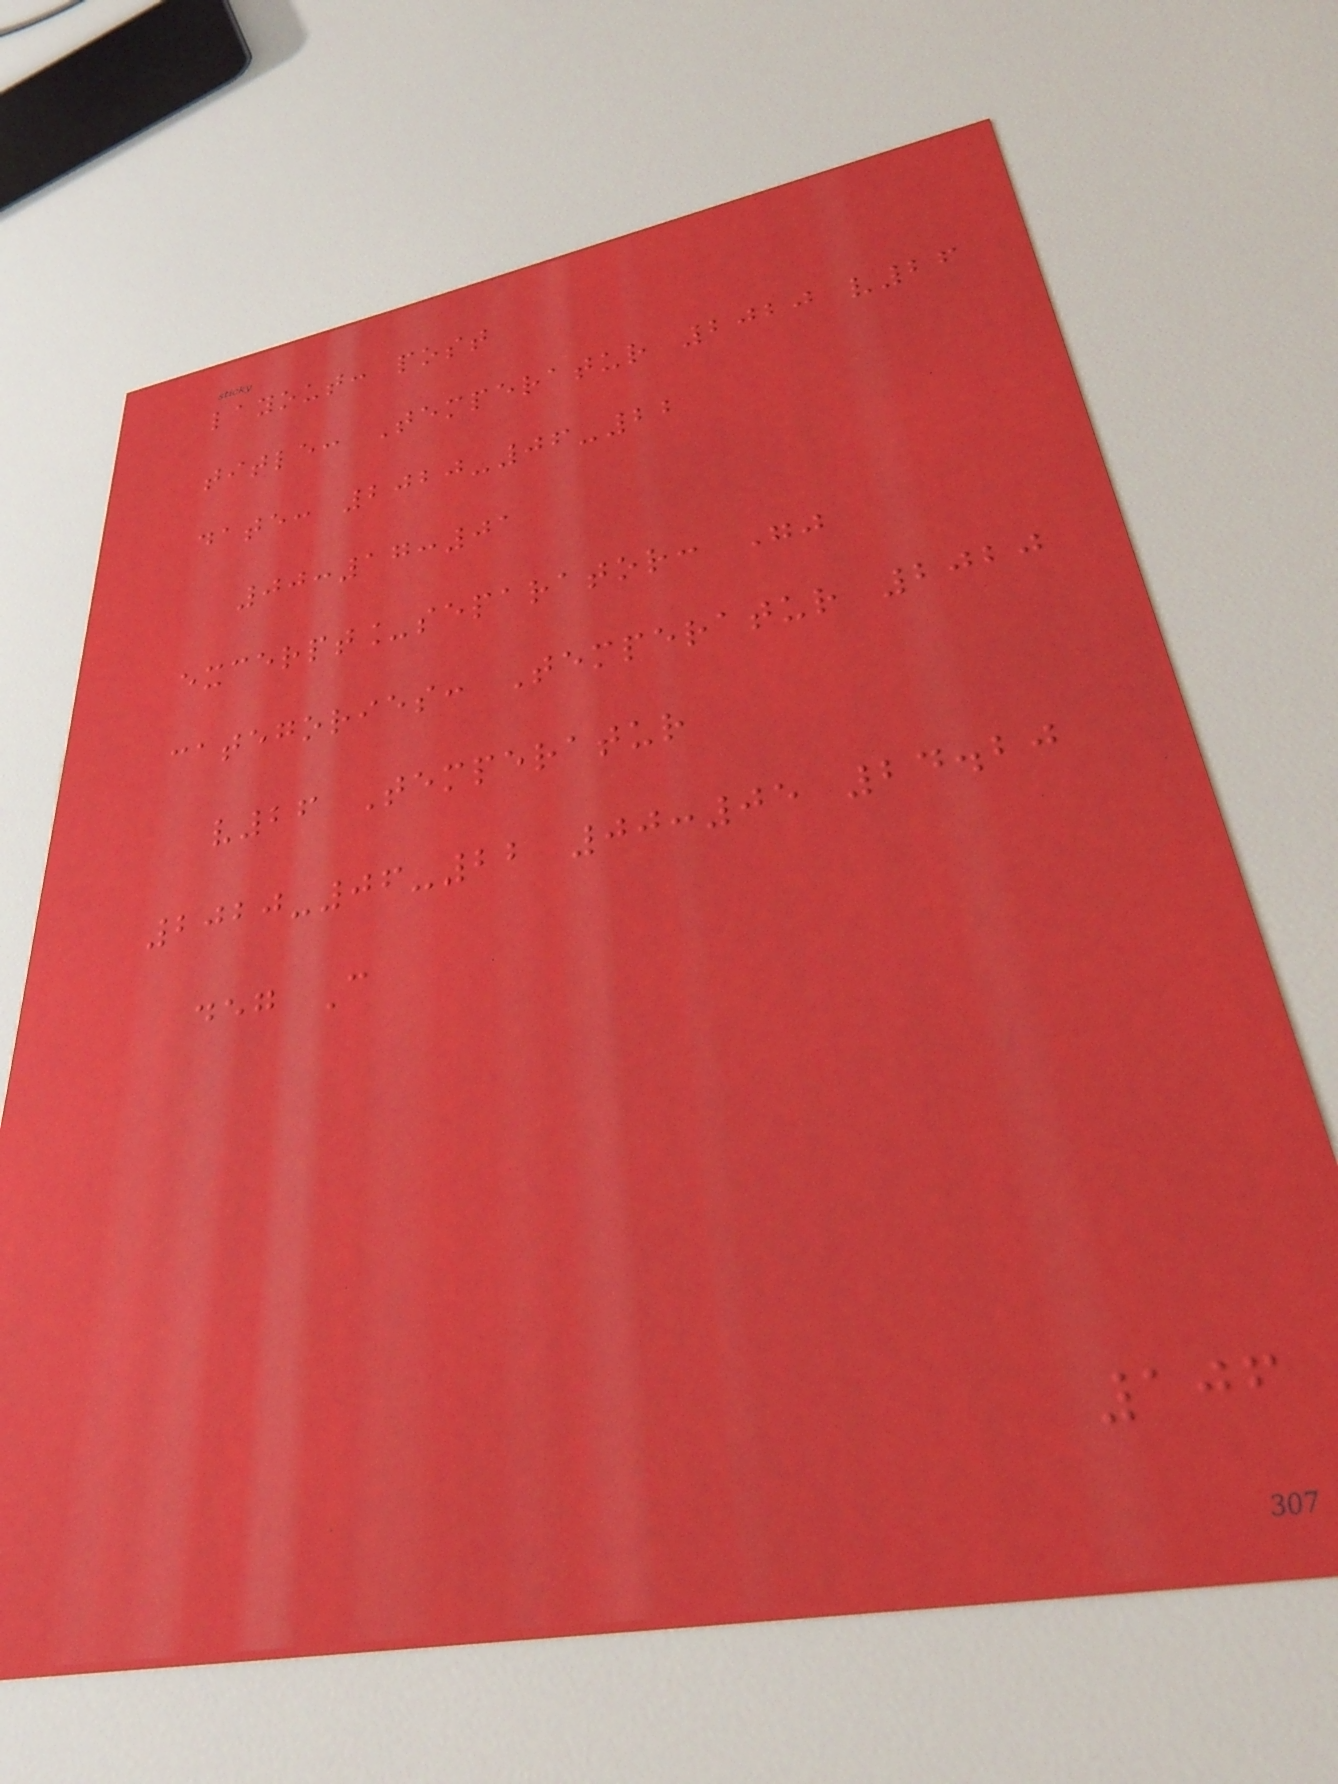layout: post
title: Temperatur 2020 v26
date: 2020-06-22
00:17:01
excerpt_separator: ""
categories: Temperatur 2020
v26 Temperatur
2020-06-22 00:05 24.20
deg C
106
